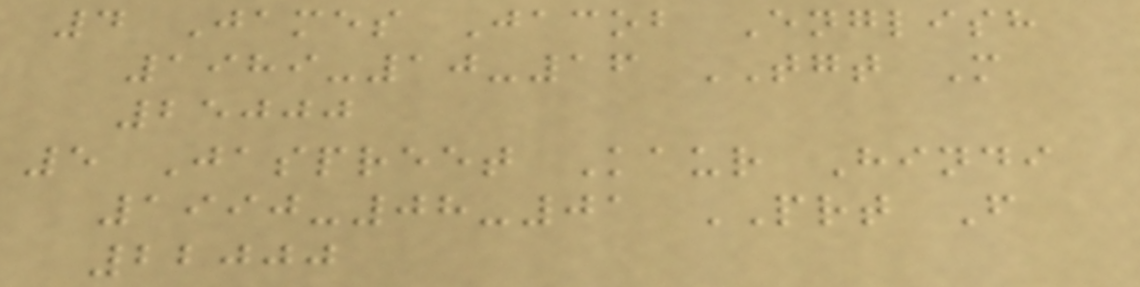4 James Jacob English
1989-10-16 TGT M
25000
5 Jaspreet Kaur Hindi
1990-08-01 PRT F
22000
